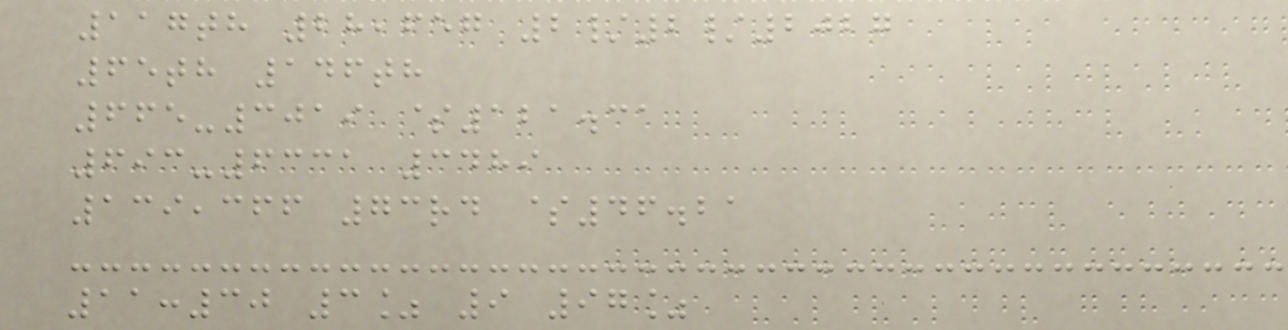117th 28,657 2/2/2027
65th 146th
665-3019 $121.31
693-6331 3489
139,366 73rd $46.21
11:30 3% 9 97%
